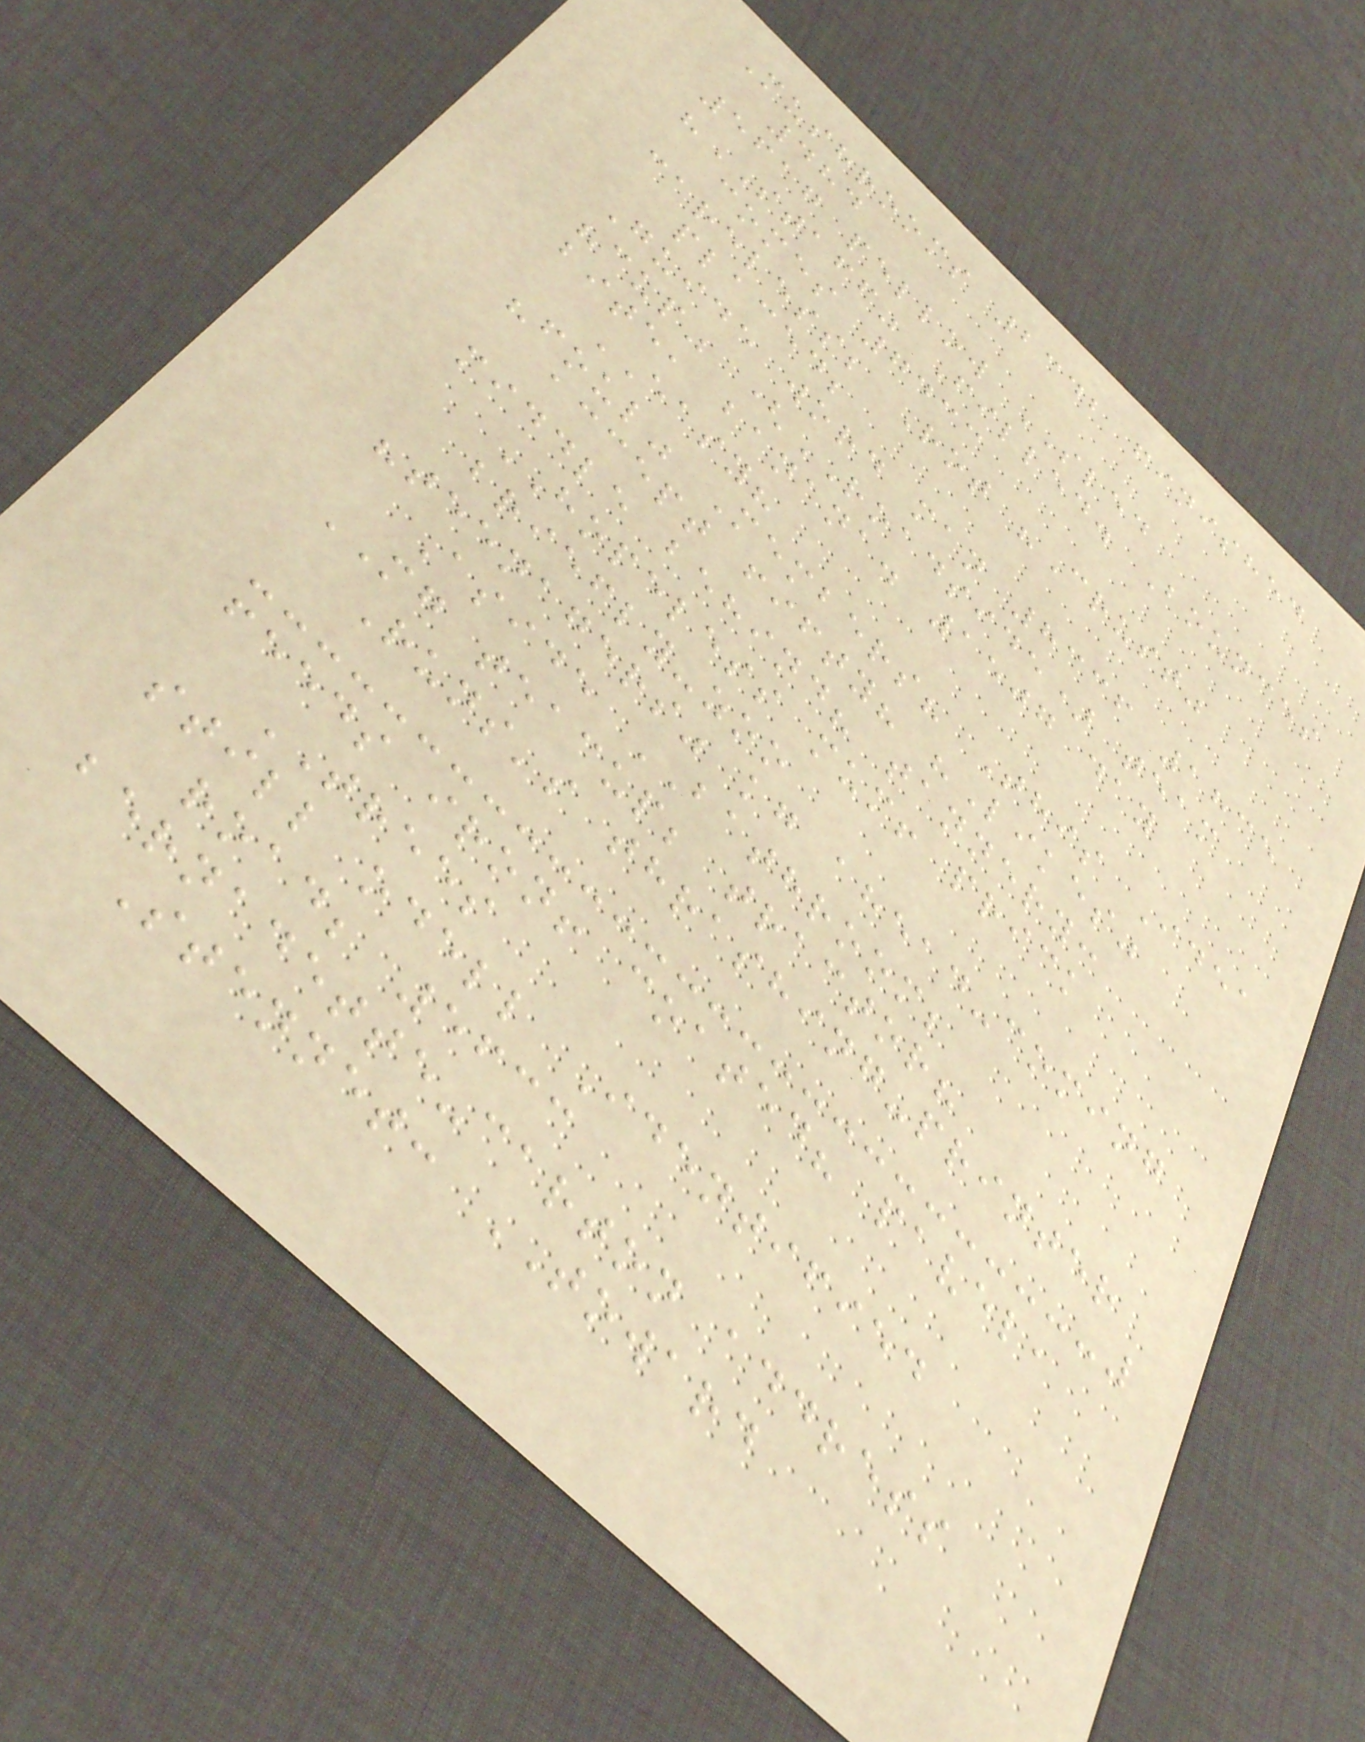Mushrooms 2342 finished
484
5617 pellow SLED
"STAFF" Filled. Bounces
comes 7433
careless; Rot "Crust"
placed;
Guide word man 8336 1835
"cup" (ROADSIDE) team
bite, banana. 1507 day
EASY?
"foul" Members? This Idea
accept fifty? "Likes"
middle behind? tannery:
HOPELESS mum! prick
briefly-zoo
"teenagers" kg ahead-coming
Aside BATHROOM;
MG teacup; tractor?
Runs's thrashing-printer
feeds iron! coated? pavel,
TREES
still odell Identified
road; 5633
bernadette-carton address
Stennet: TOWARD
